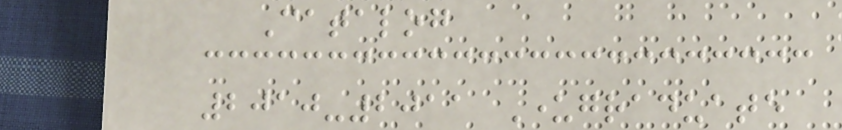Catalog
2010-2011 Undergraduate
